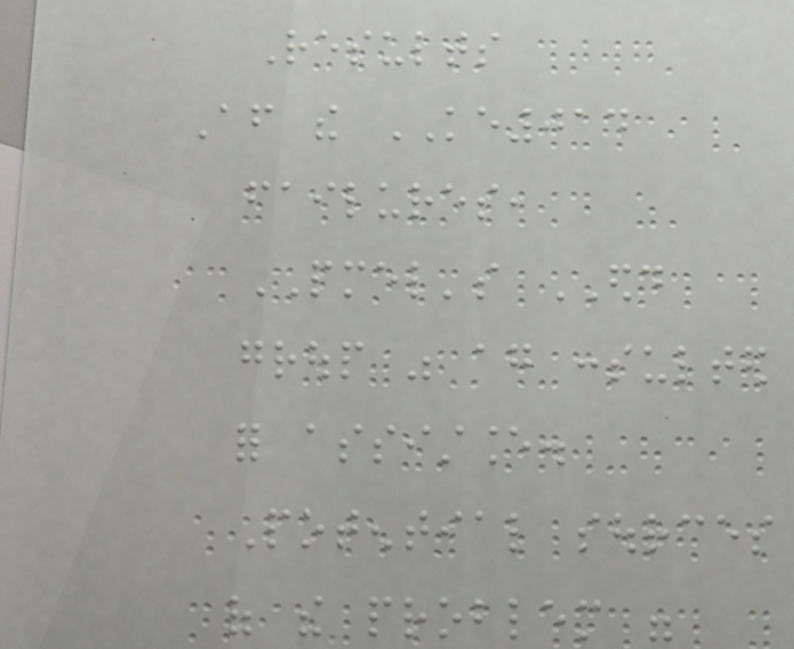Results
After the KE014
failures,
PMEL's EDD
group was again consulted
for assistance.
Potential sources
of the problem were
